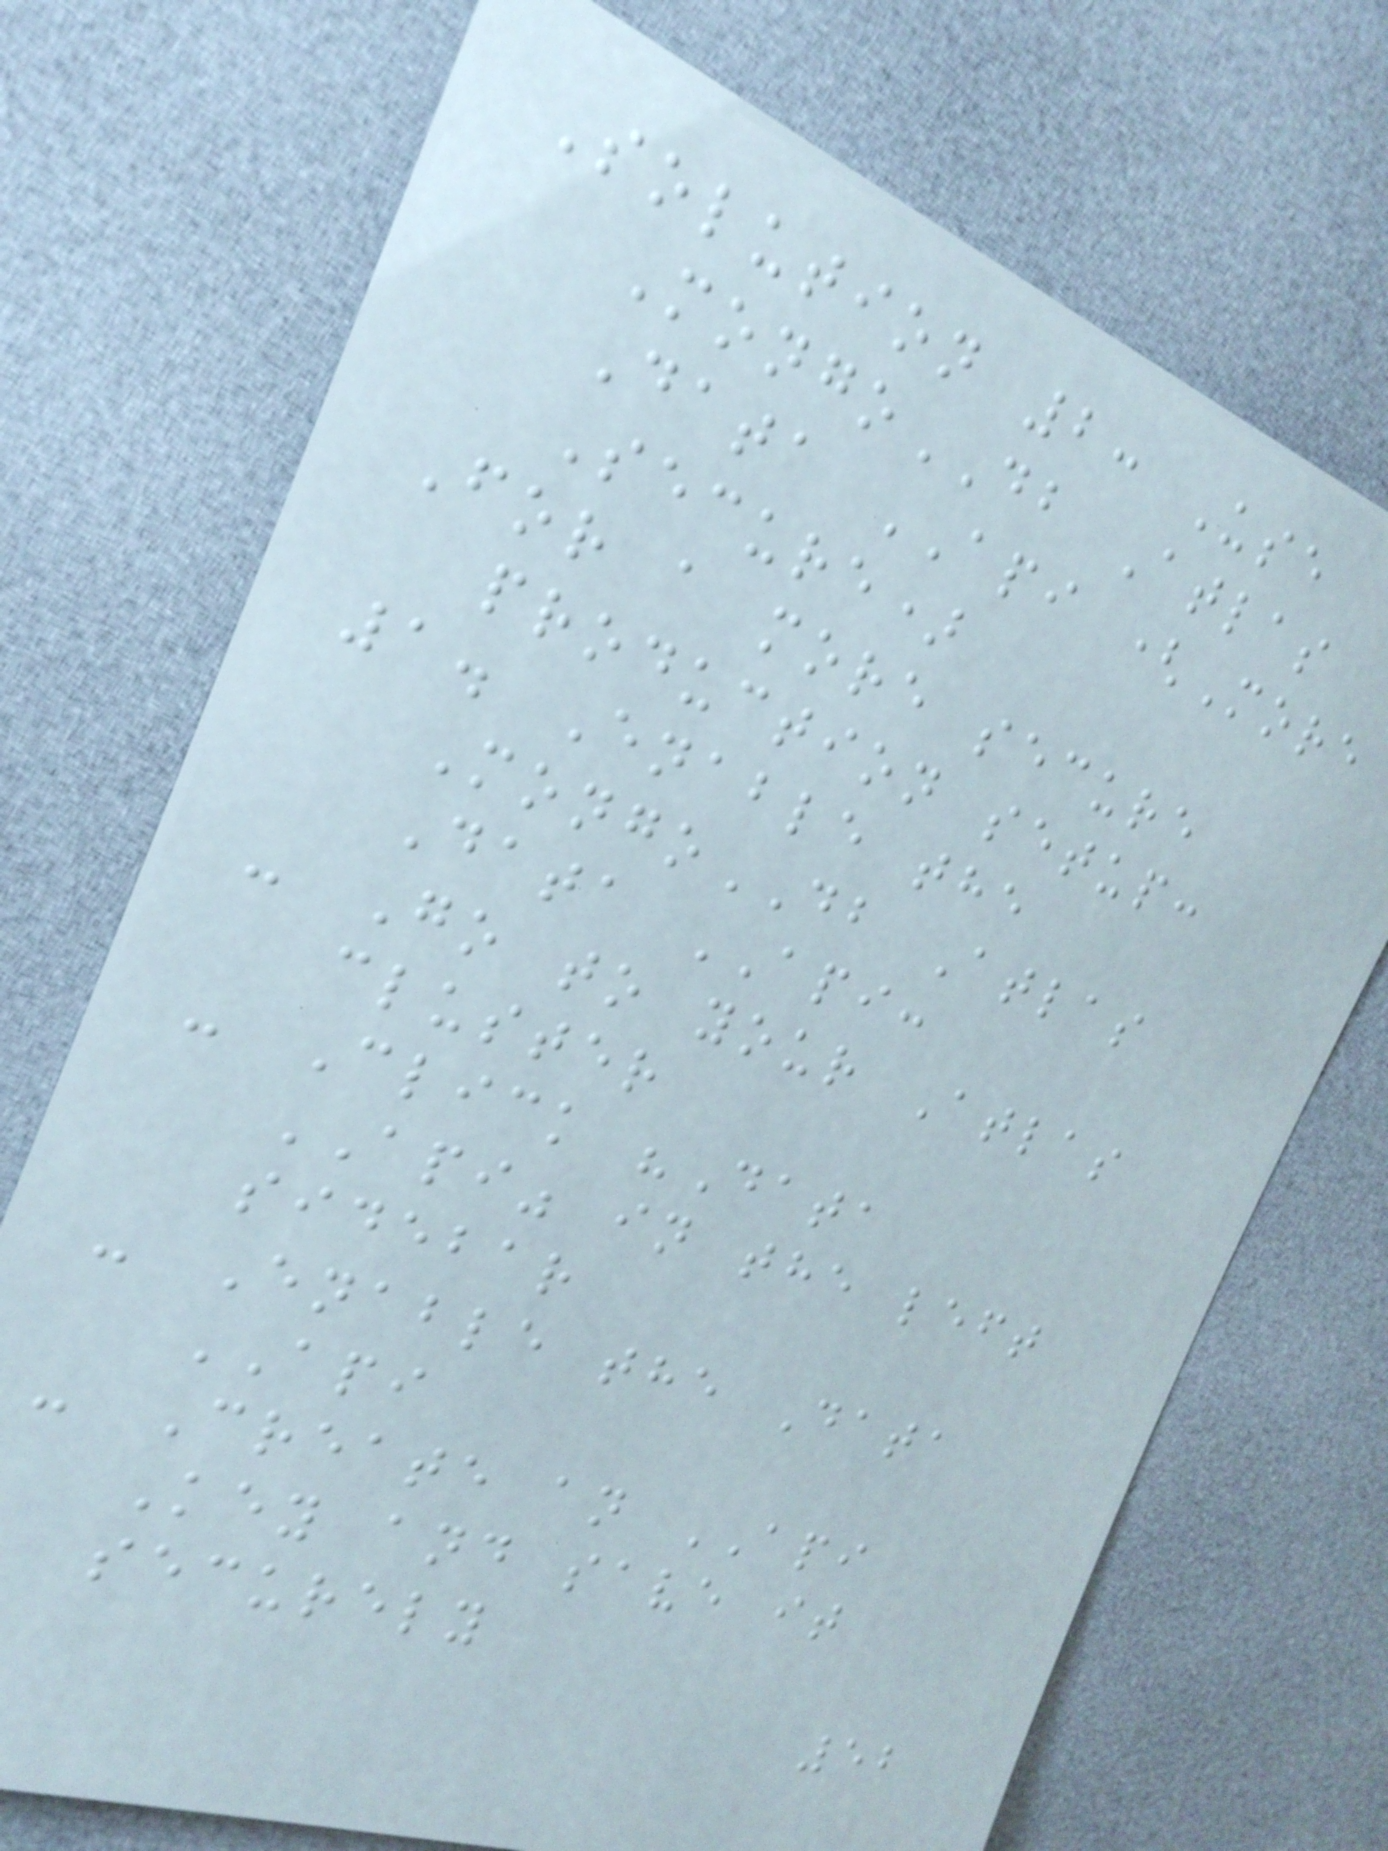Solution 2: Use
MongoDB Atlas
Data API (More
Secure)
For a more secure
production setup:
1. Enable the
MongoDB Atlas
Data API:
- Go to your Atlas
cluster
- Click "Data
API" in the left
sidebar
- Enable the Data
API
- Create an API
Key and save it
securely
52
